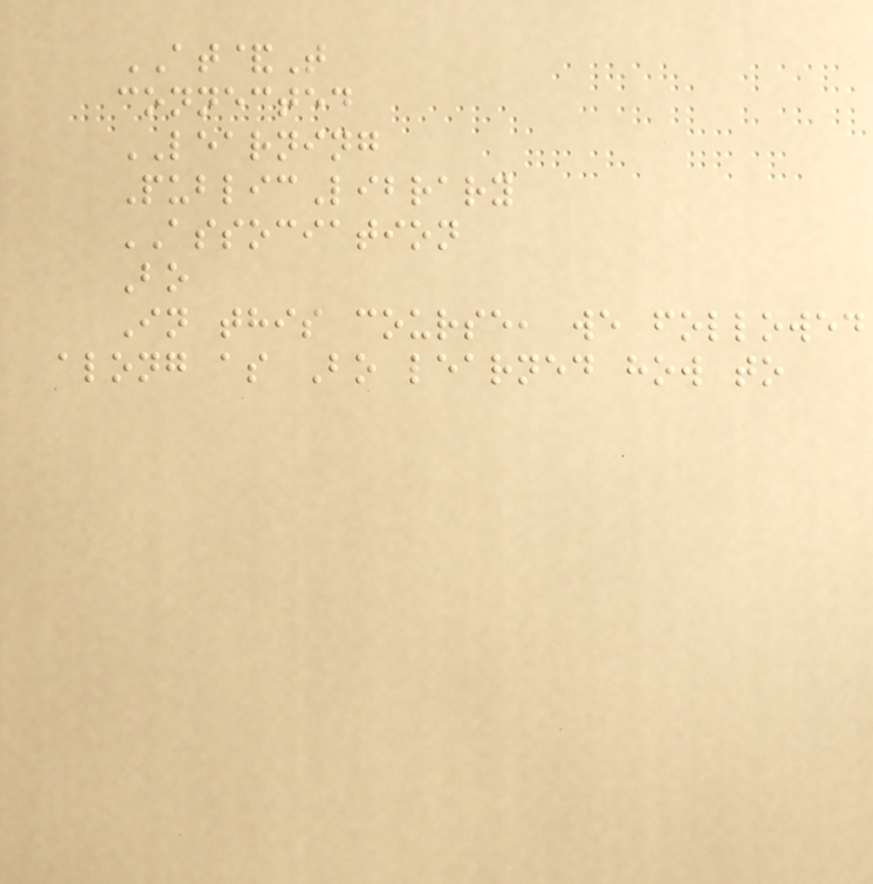AT&T
connected
LEARNING
PublicLibrary
ASSOCIATION
Bo
In this course, we followed
along as Bo learned how to
